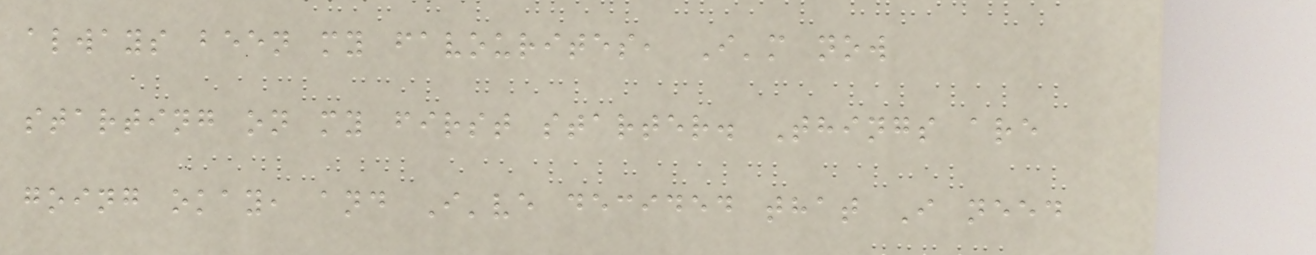always been my favourites, I'm now
starting on my first starter. Things are
going okay, and I've decided that I need
